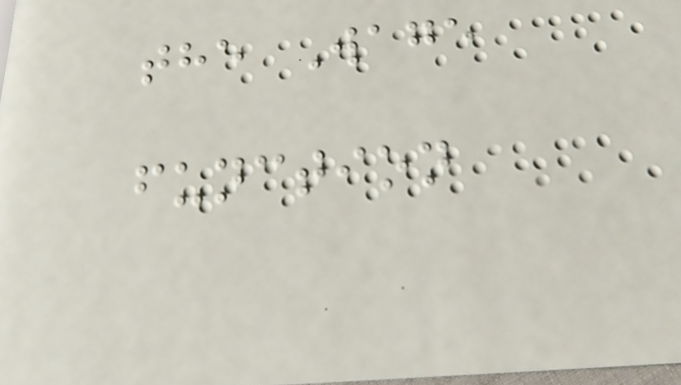the Wage
function
